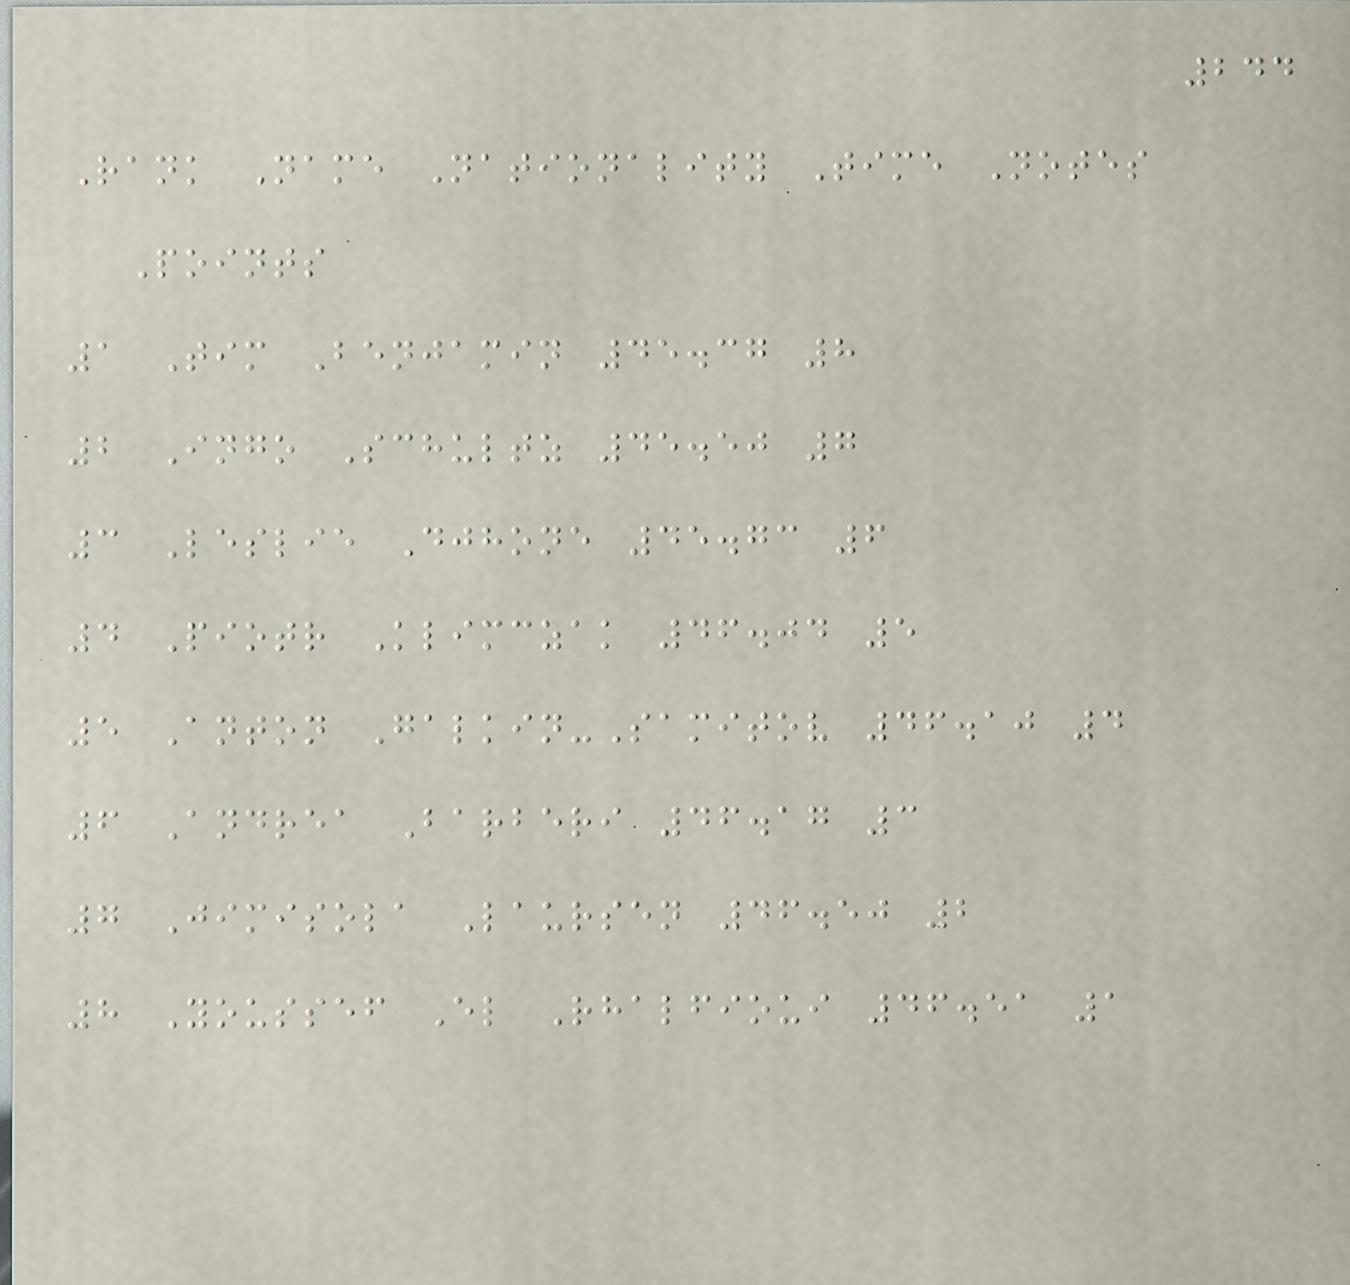244
Rank Name Nationality Time Notes
Points
1 Tim Benjamin 45.37 8
2 Ingo Schultz 45.50 7
3 Leslie Djhone 45.73 6
4 Piotr Klimczak 46.04 5
5 Anton Galkin-Samitov 46.10 4
6 Andrea Barberi 46.17 3
7 Jimisola Laursen 46.50 2
8 Youssef El Rhalfioui 46.51 1
